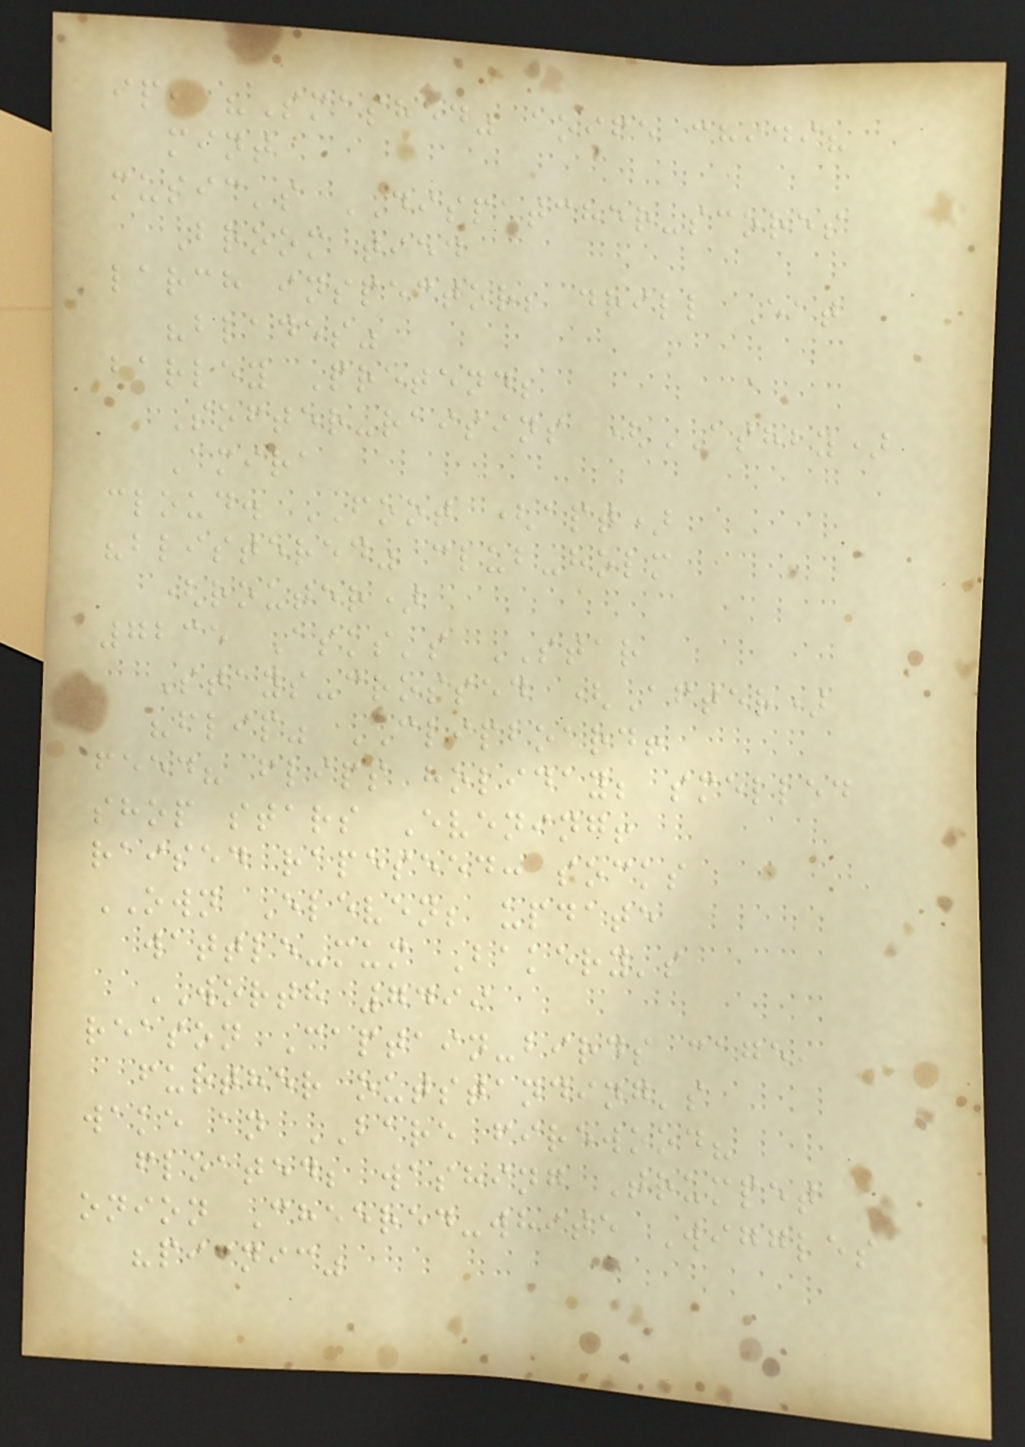ip, "Smashed" aoife chidi?
mint
music's DISPATCHER-scores
Broom tied
larch inspector; drill Eat
"blades"
barley Pretend;
Softer-raisins (ASHBY)
Amira
cloud. FOOT (apt)
"blistered" club-holm
(router)
7235 Asks's STAR
Stays-crossed (After)
"flip" CLIPBOARD!
feed? flips holiday; smelled
shop stars Evening!
raised rapeseed: socks
OWN Eleven; update
wattle-mum Bakery's
WORTH 7499
reason Captain-birds cage,
further outstanding's
wake an BARE firewood?
floated; washing Trumpet
onion Cheered-white Wiggles
"picnic"
